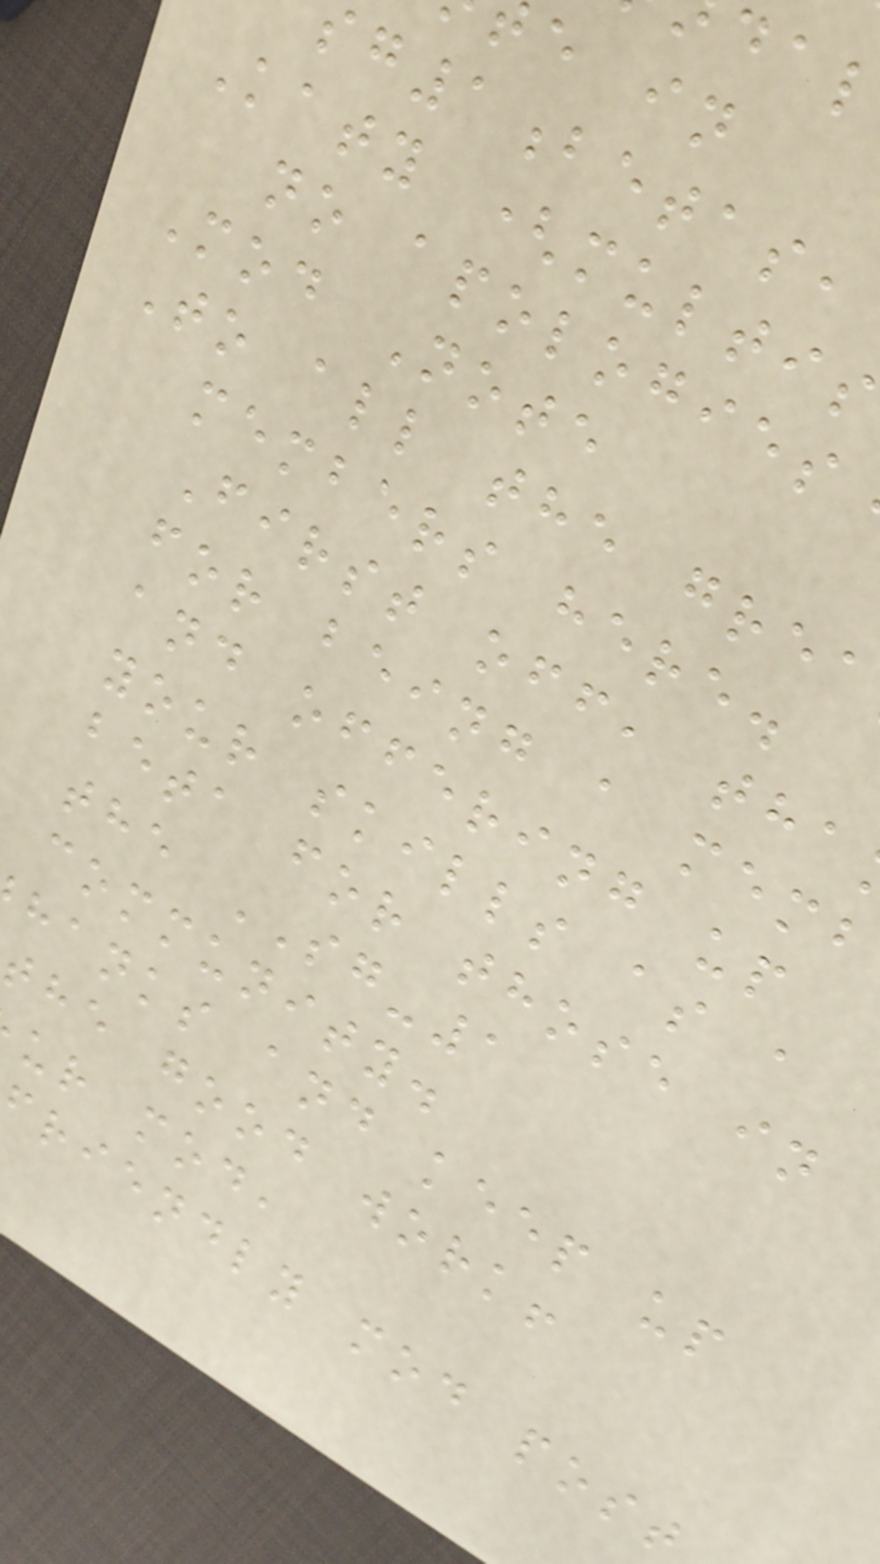e in
sg1betas,
Katy (multis
no apologies
Mod Note
To all the grea
members here.
First off, tha
for being a memb
and offering up
your skills as a
beta for those in
the SG-1
community.
hanks and keep up
the good work!
ur mod,
friendly mod post
